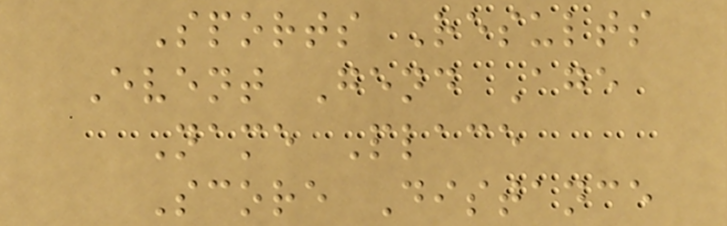Sports Results
Event Gend Age
Name Place
Score Distance
